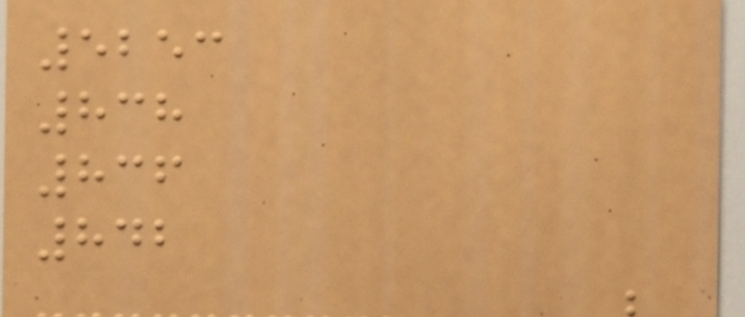5253
838
836
842
